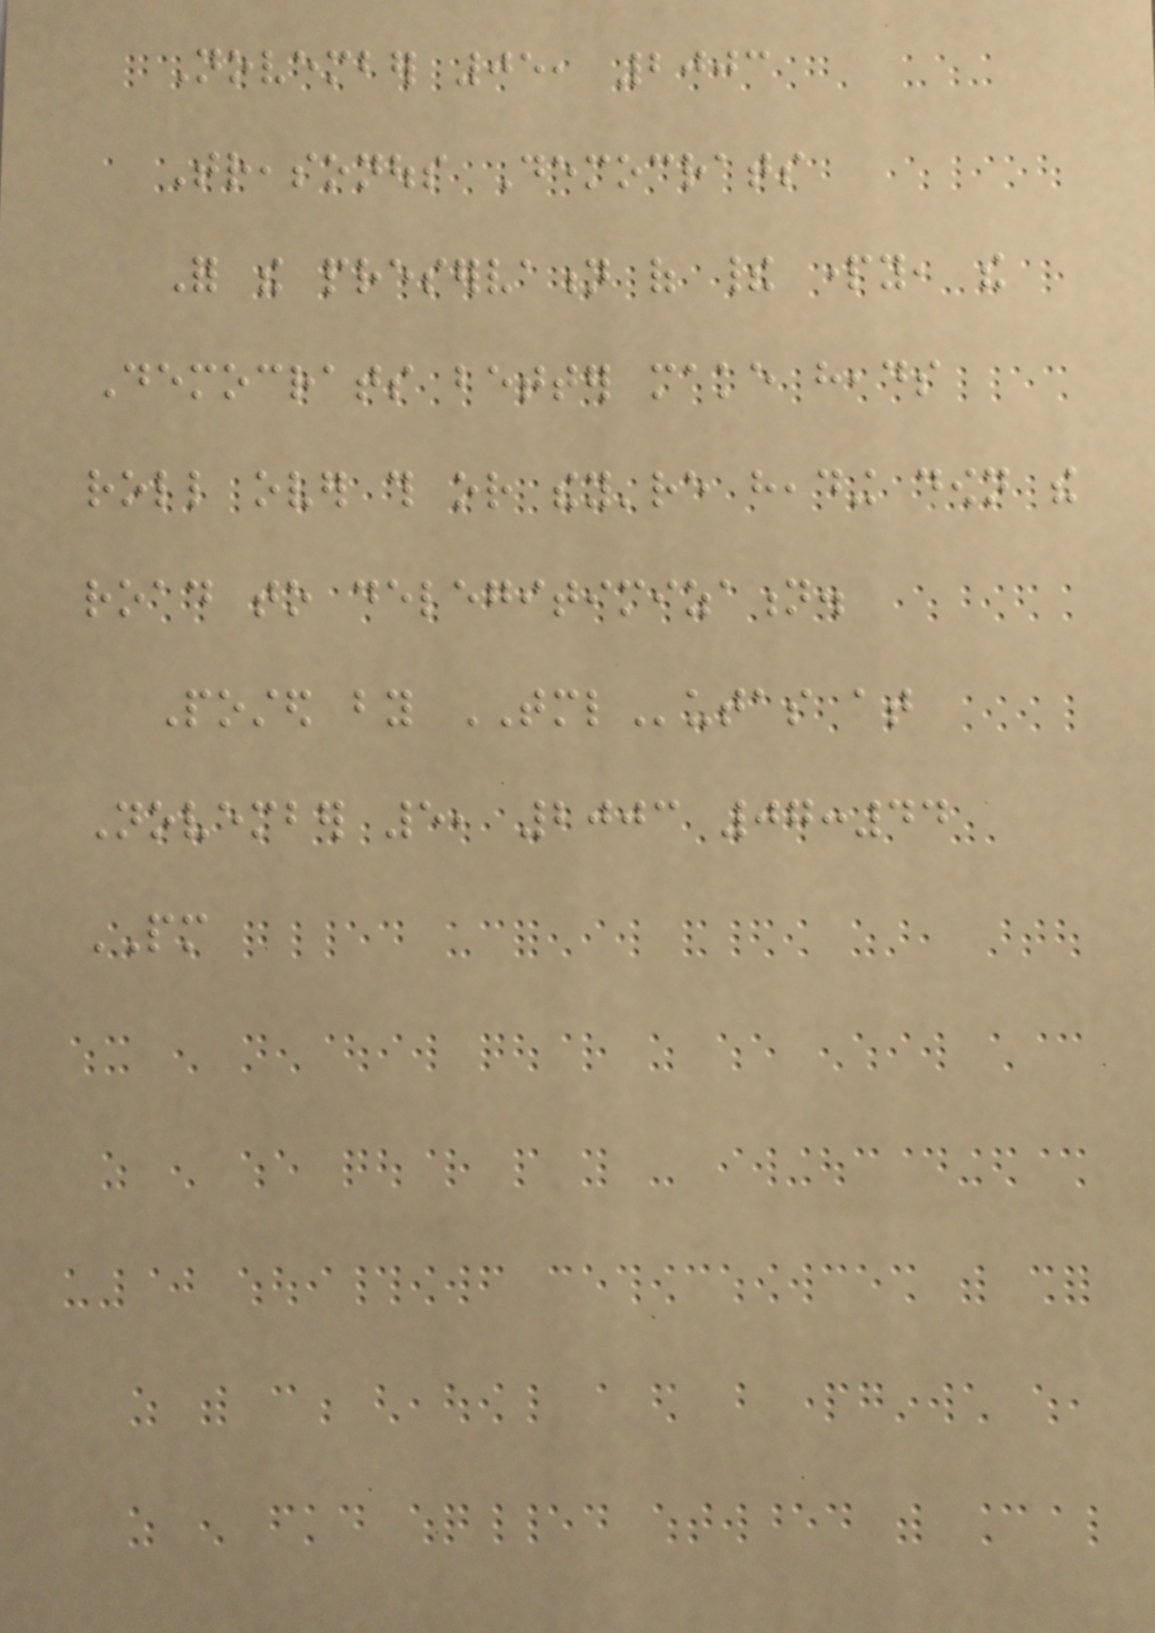November 05, 2003
Treasonous Democrats
For the preservation of their party, the
Democrats better make heads
roll over this or they're heading down the
road to delegitimization.
Posted by TMLutas at
November 5, 2003 07:44
PM
